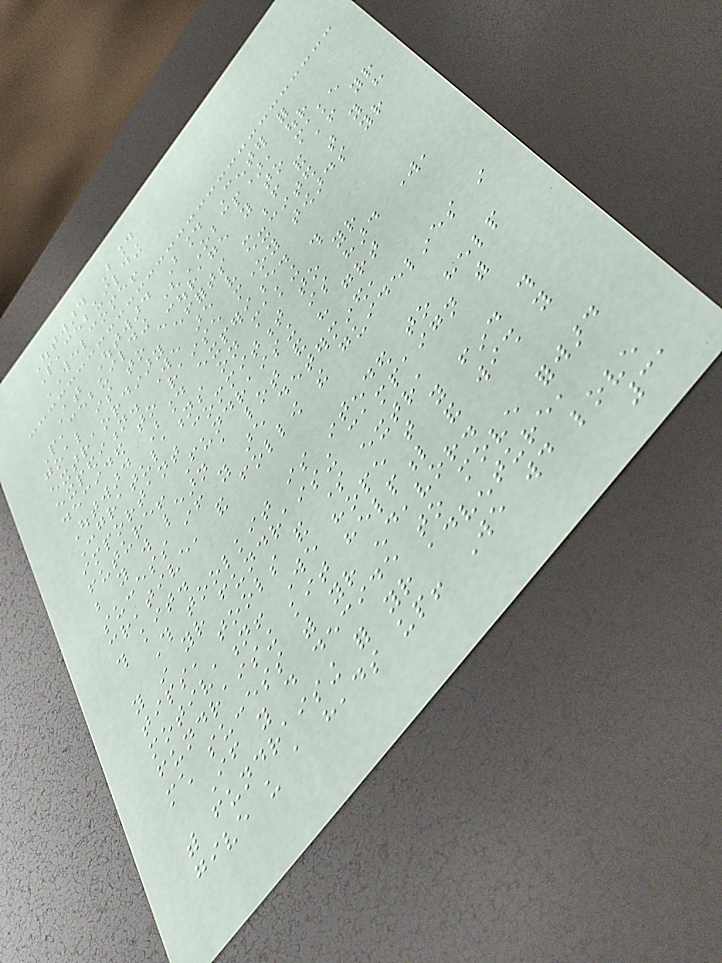Outward Bound
Peacebuilding
WELCOME!
At Outward Bound Center for
Peacebuilding (OBCP), our
goal is to encourage you to make
extraordinary efforts - before and after your
expedition. We are very excited that you have
decided to raise money towards your
Outward Bound experience.
Congratulations on making this
important commitment to your
future! Fundraising is hard work,
but you will learn a lot and have great
success if you are determined,
creative, and follow the guidelines in
this kit.
This toolkit is intended to help
you in your fundraising campaign with
tips, tools and some extra
motivation! We hope that you find this
fundraising kit helpful and wish you
much success with your endeavor.
If you do decide to move forward
with fundraising for your adventure,
give us a heads up! We would love
31
